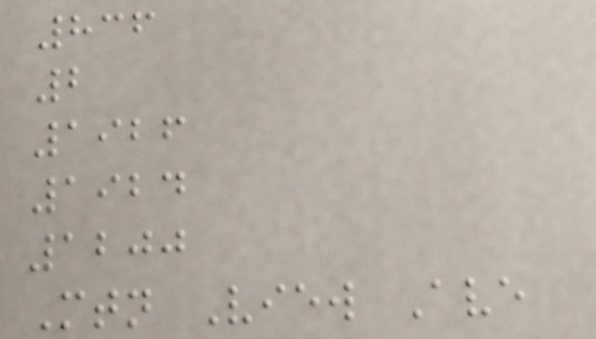836
2
1926
1924
1200
Mtn View Ave
